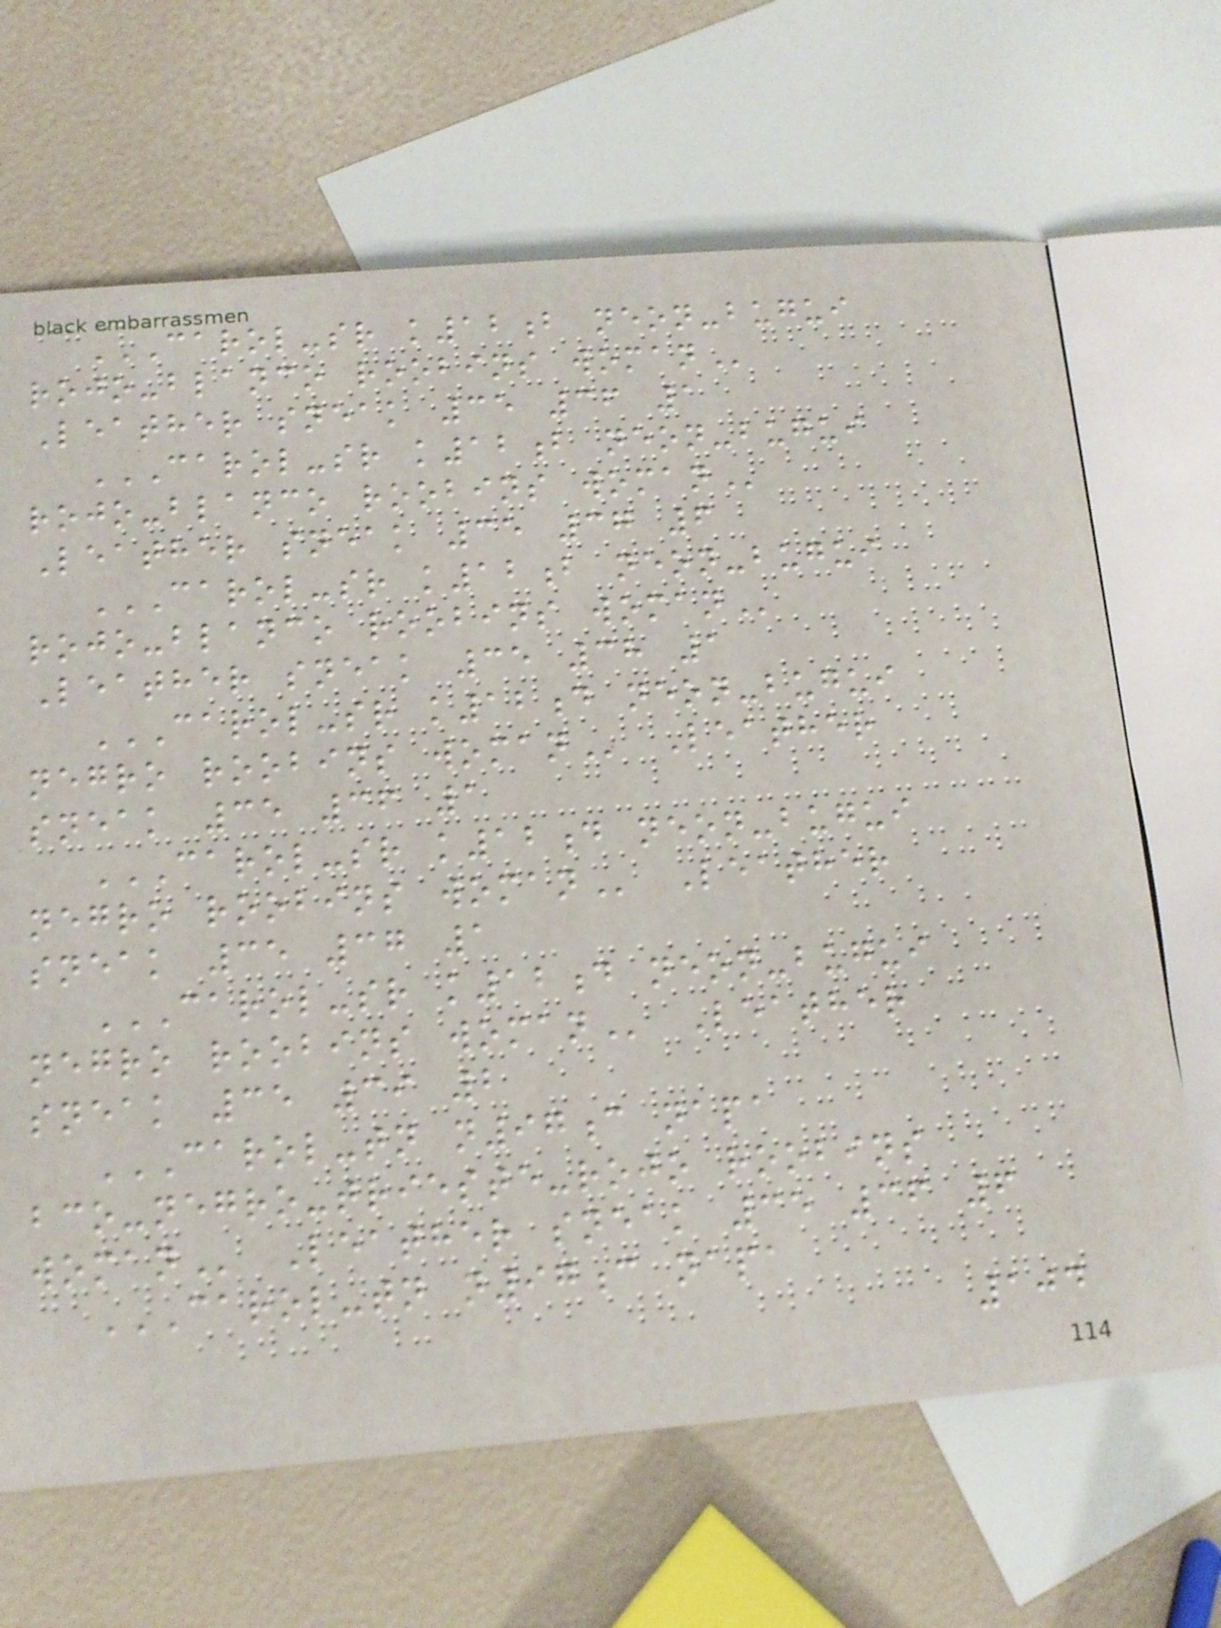CAROL-SR K12B NEON-BUGUI
ROJO-BLANCO ROOBINS WOMAN
Leather sneak 35 36 1
CAROL-SR K12B NEON-BUGUI
ROJO-BLANCO ROOBINS WOMAN
Leather sneak 35 37 6
CAROL-SR K12B NEON-BUGUI
ROJO-BLANCO ROOBINS WOMAN
Leather sneak 35 38 1
CAROL-SR K12D NEON-BUGUI
NEGRO ROOBINS WOMAN Leather
sneak 35 36 1
CAROL-SR K12D NEON-BUGUI
NEGRO ROOBINS WOMAN Leather
sneak 35 37 1
CAROL-SR K12D NEON-BUGUI
NEGRO ROOBINS WOMAN Leather
sneak 35 39 2
CAROL-TN N97C NAPA
BCO-NEGRO-TRIESTE-ROJO ROOBINS
WOMAN Leather sneak 35 36 6
CAROL-TN N97C NAPA
104
